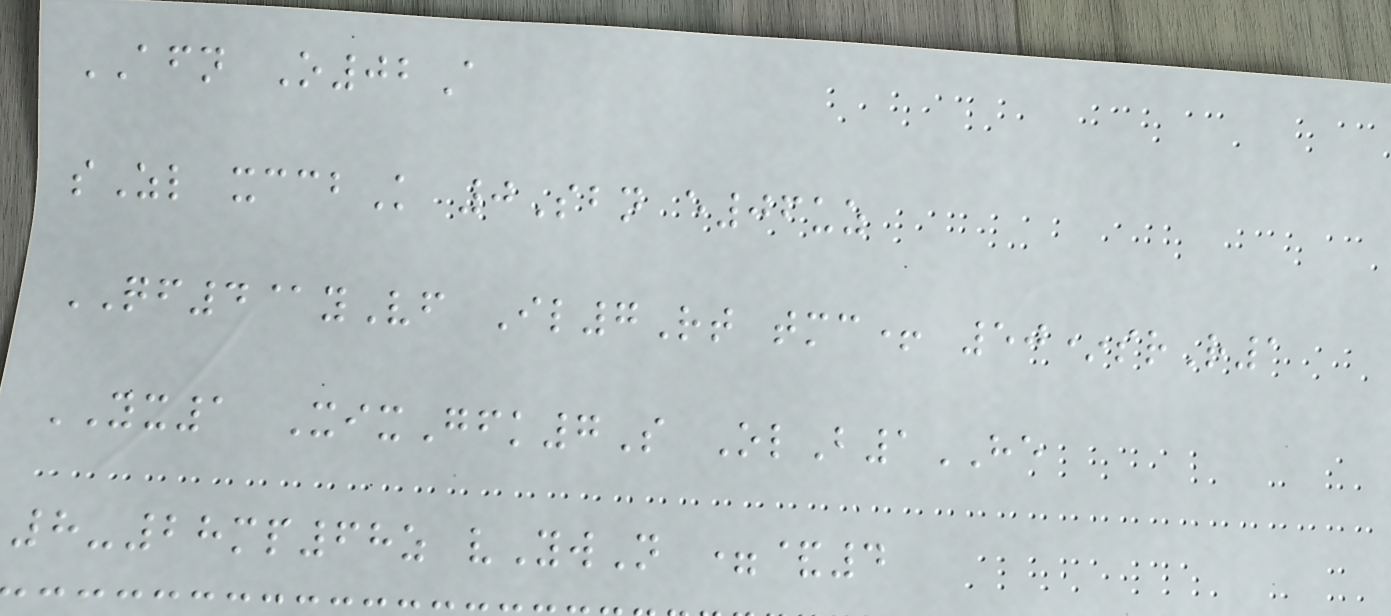AFN O02A
sZl xccbK 0Sbn e06uz
QF4@yVf Il7Rt tmc+ 50*srR1
YX1 XixGfk7S OlB1HE
8-28mp68z vYwN =&4
